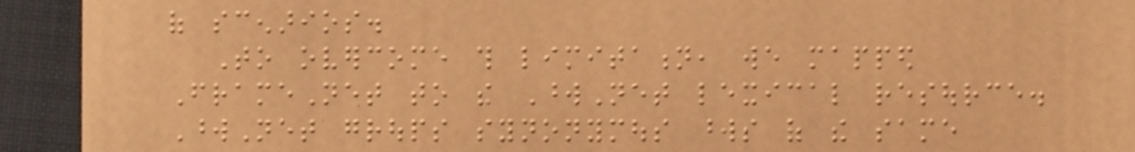of scenarios.
To overcome this limitation, we mapped
FrameNet to the WordNet lexical resource.
WordNet groups synonymous words of the same
